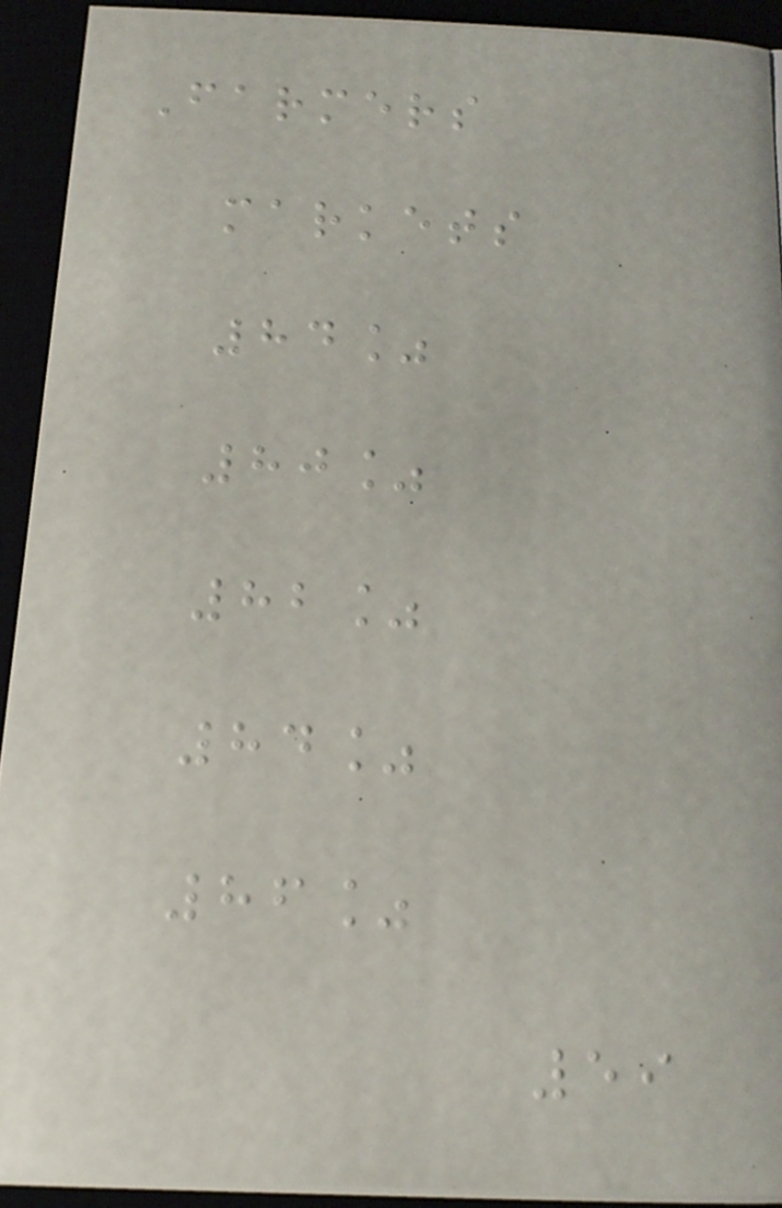Farmers
markets
84%
80%
82%
84%
86%
59
